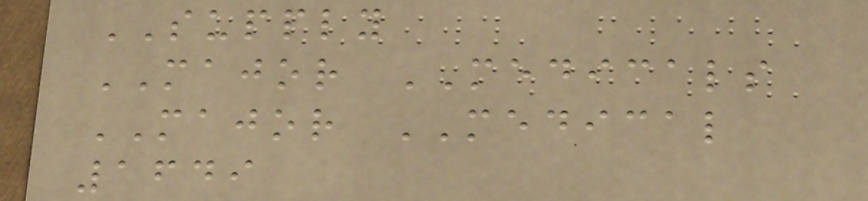SUPPLY
MAJOR MEDICALS
MAJOR MEDICAL
1649
